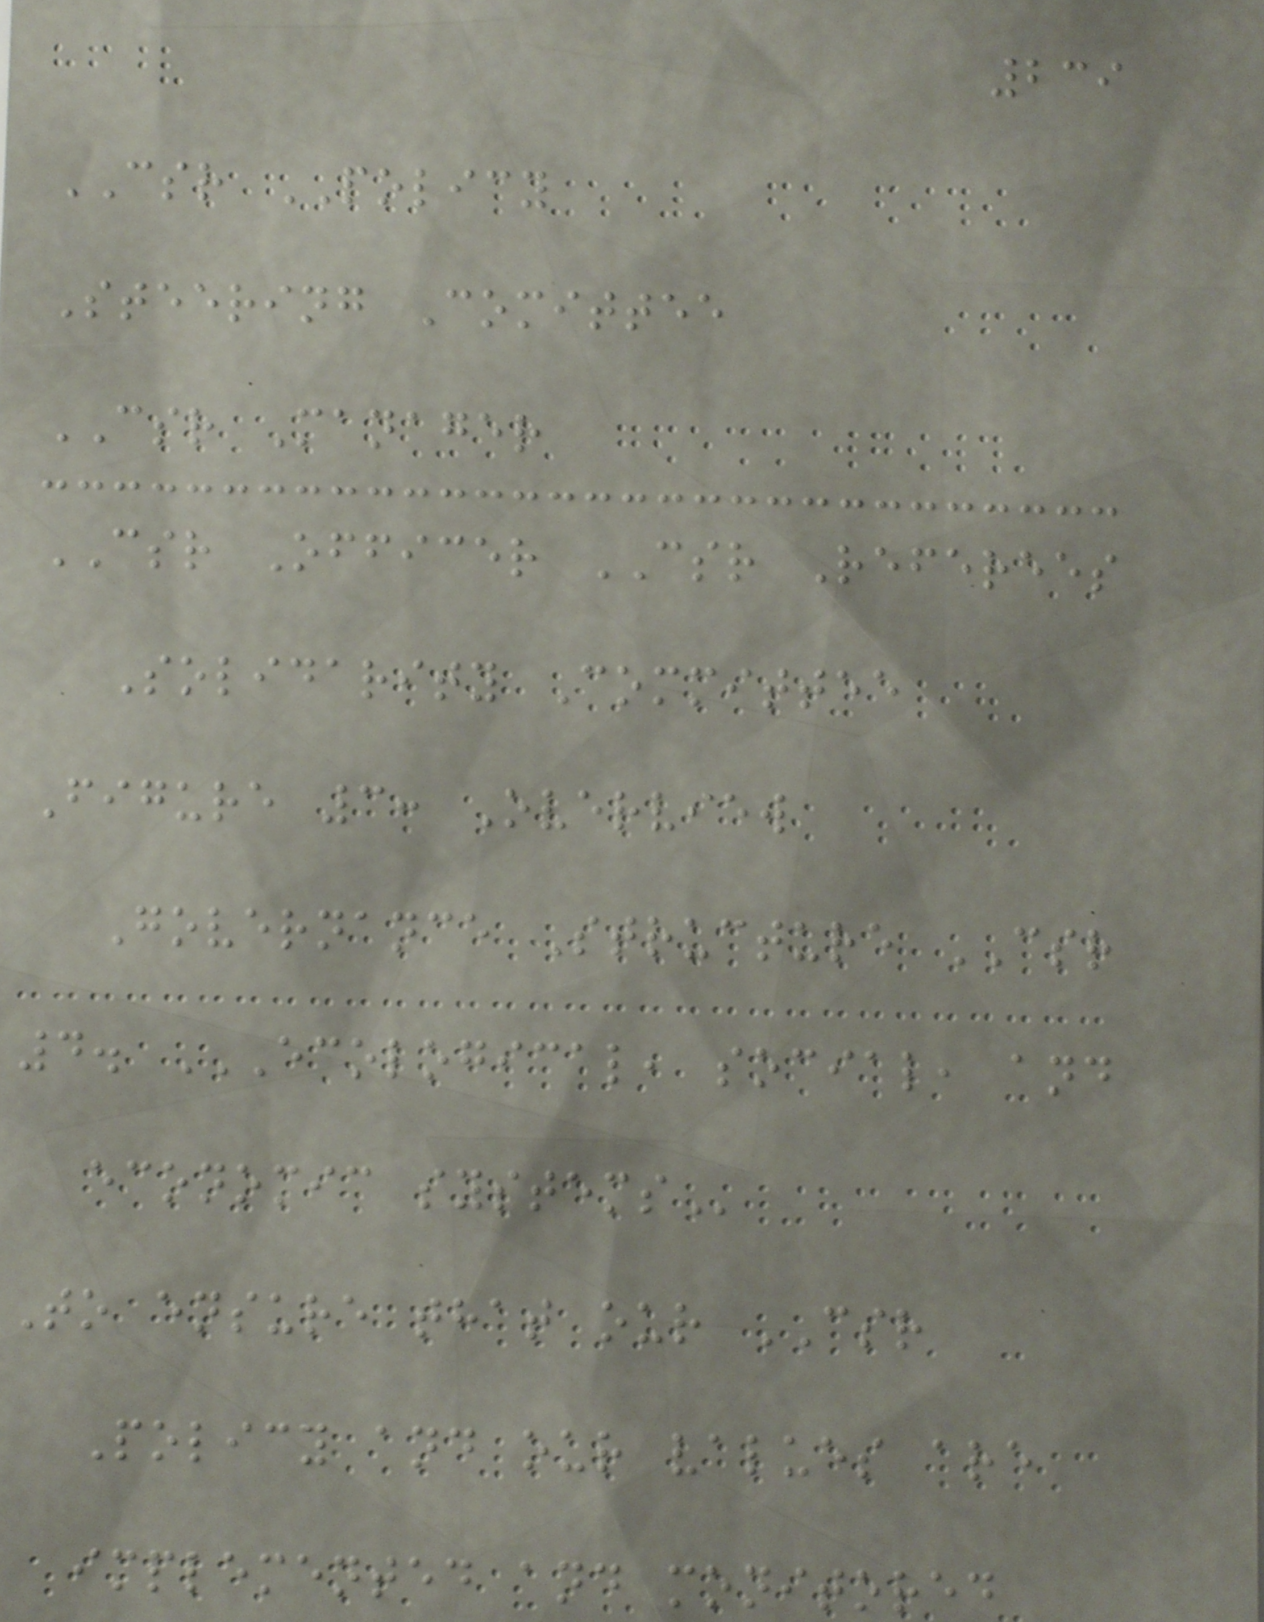239
CSR POLICY
Steering Comittee
CSR Manager
CSR Officer CSR Referees
Solidarity Committee
Figure 3: Overview
Governance Structure CSR
4. ECOLOGICAL, SOCIAL, AND
ECONOMIC SYSTEMS
To ensure that our CSR
Policy and our values are
implemented and monitored
